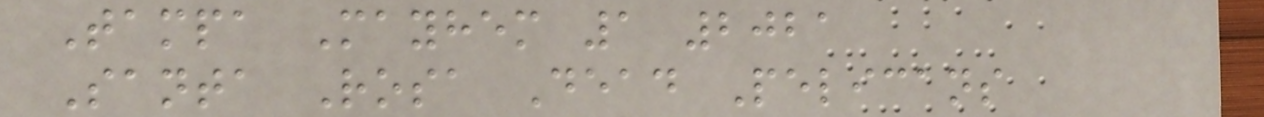Tampa Mayhem 1 2021
Santa Rosa Dead Pelicans
